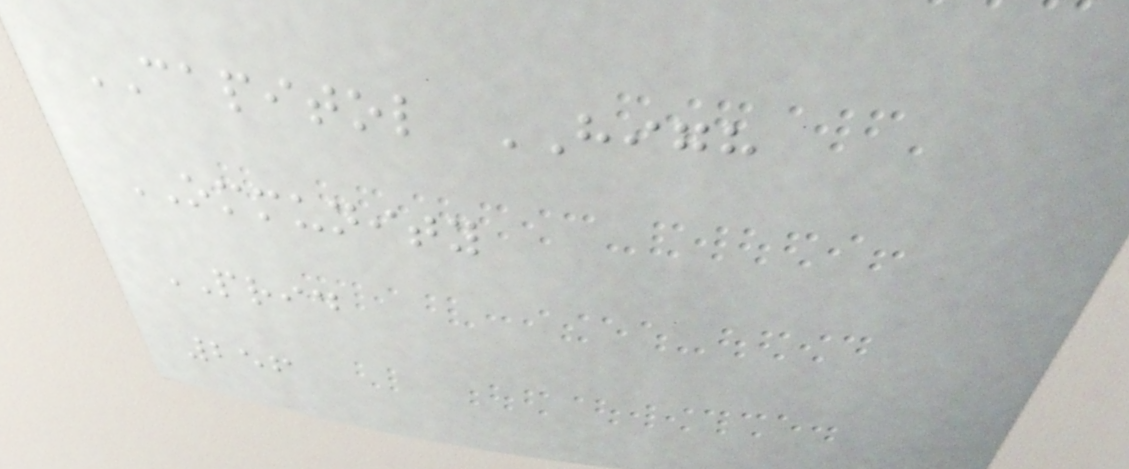CAPITOL HIGH
OMMUNITY
PRID
256
